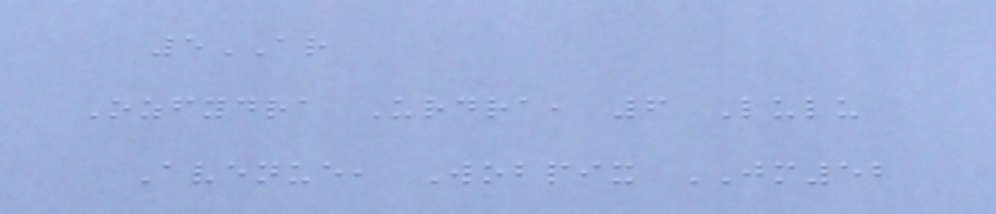5AR
Ozfydra Urdra, 6 Lulu
Avenue, Wobpix JM52
